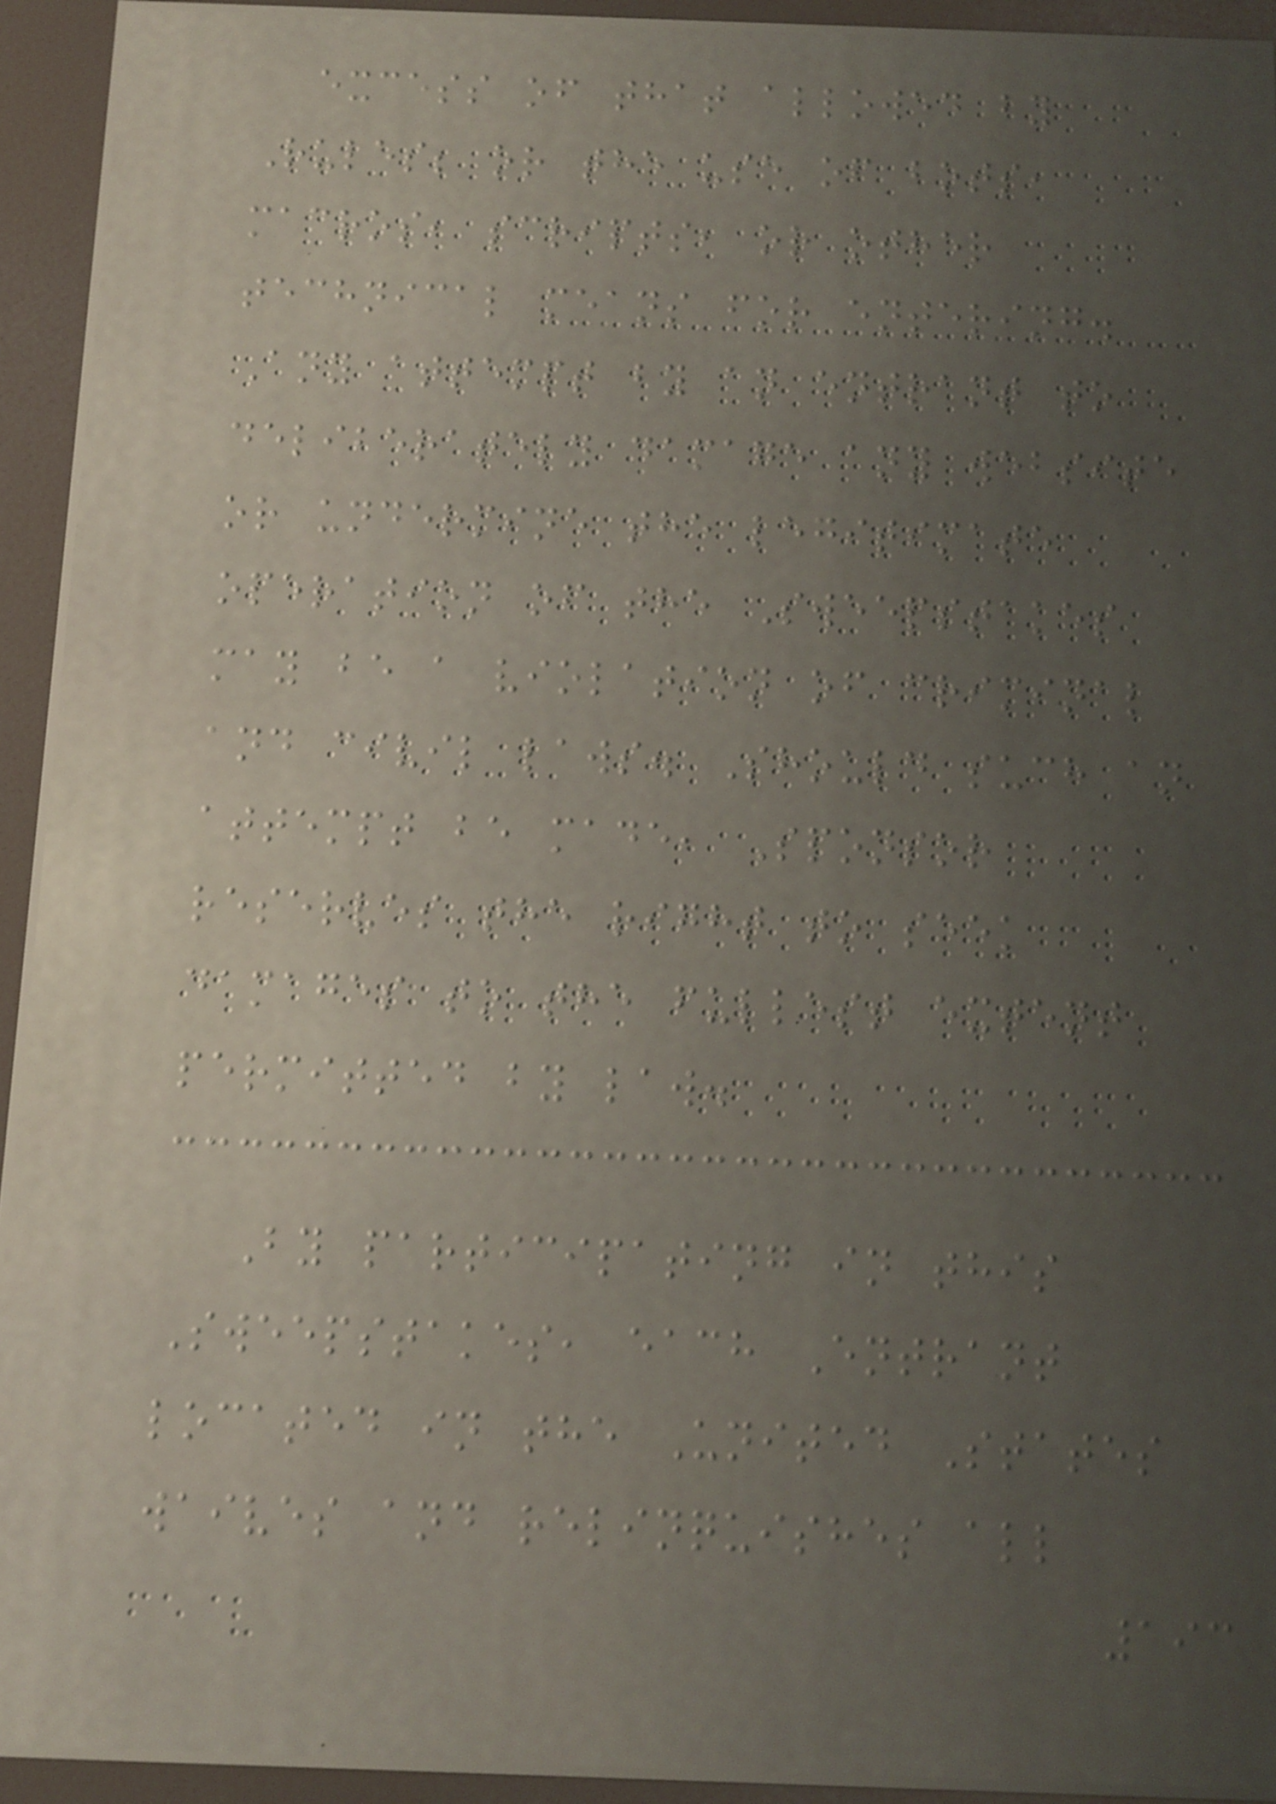excess of that allowed by
Rules; or the use of bots,
macros, scripts, or other
technical means for entering.
Any attempt by an entrant to
deliberately damage any website
or undermine the legitimate
operation of the Sweepstakes
may be a violation of criminal
and civil laws. Should such an
attempt be made, Sponsor
reserves the right to seek
damages to the fullest extent
permitted by law.
By participating in this
Sweepstakes, each Entrant
located in the United States
waives and relinquishes all
193
